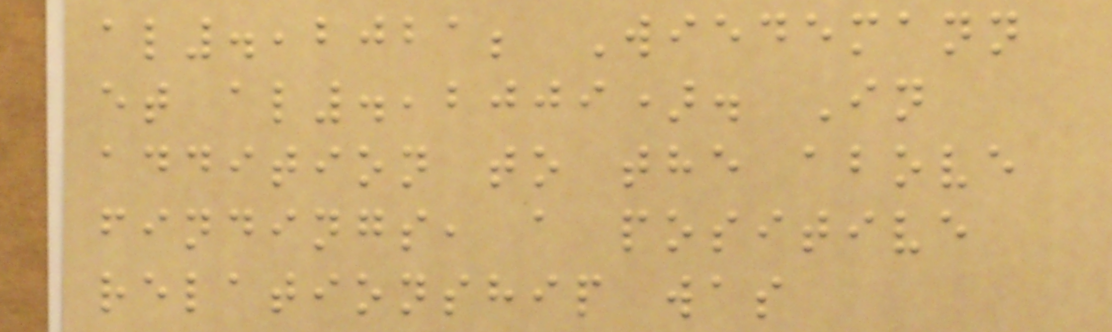al.,2021; Wiedemann
et al.,2009). In
addition to the above
findings, a positive
relationship was
